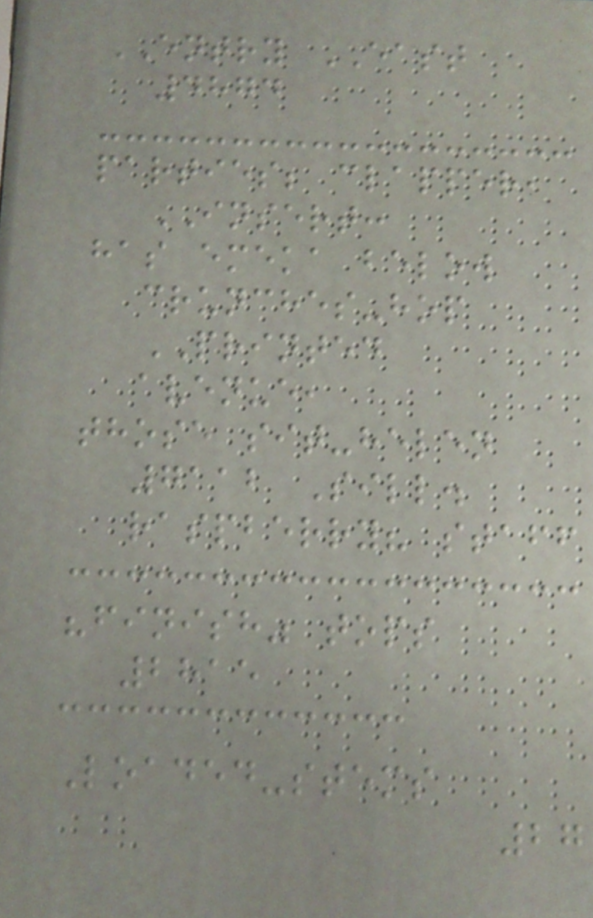ENTRY EAST
4874
parties; clapper,
INSERT:
has emeka below
crunches-hop
PRINTED
avenue,
those sit-helen
7112 Sill.
raspberry? staff
"finish" tops
2815
Loaded-stems
27
